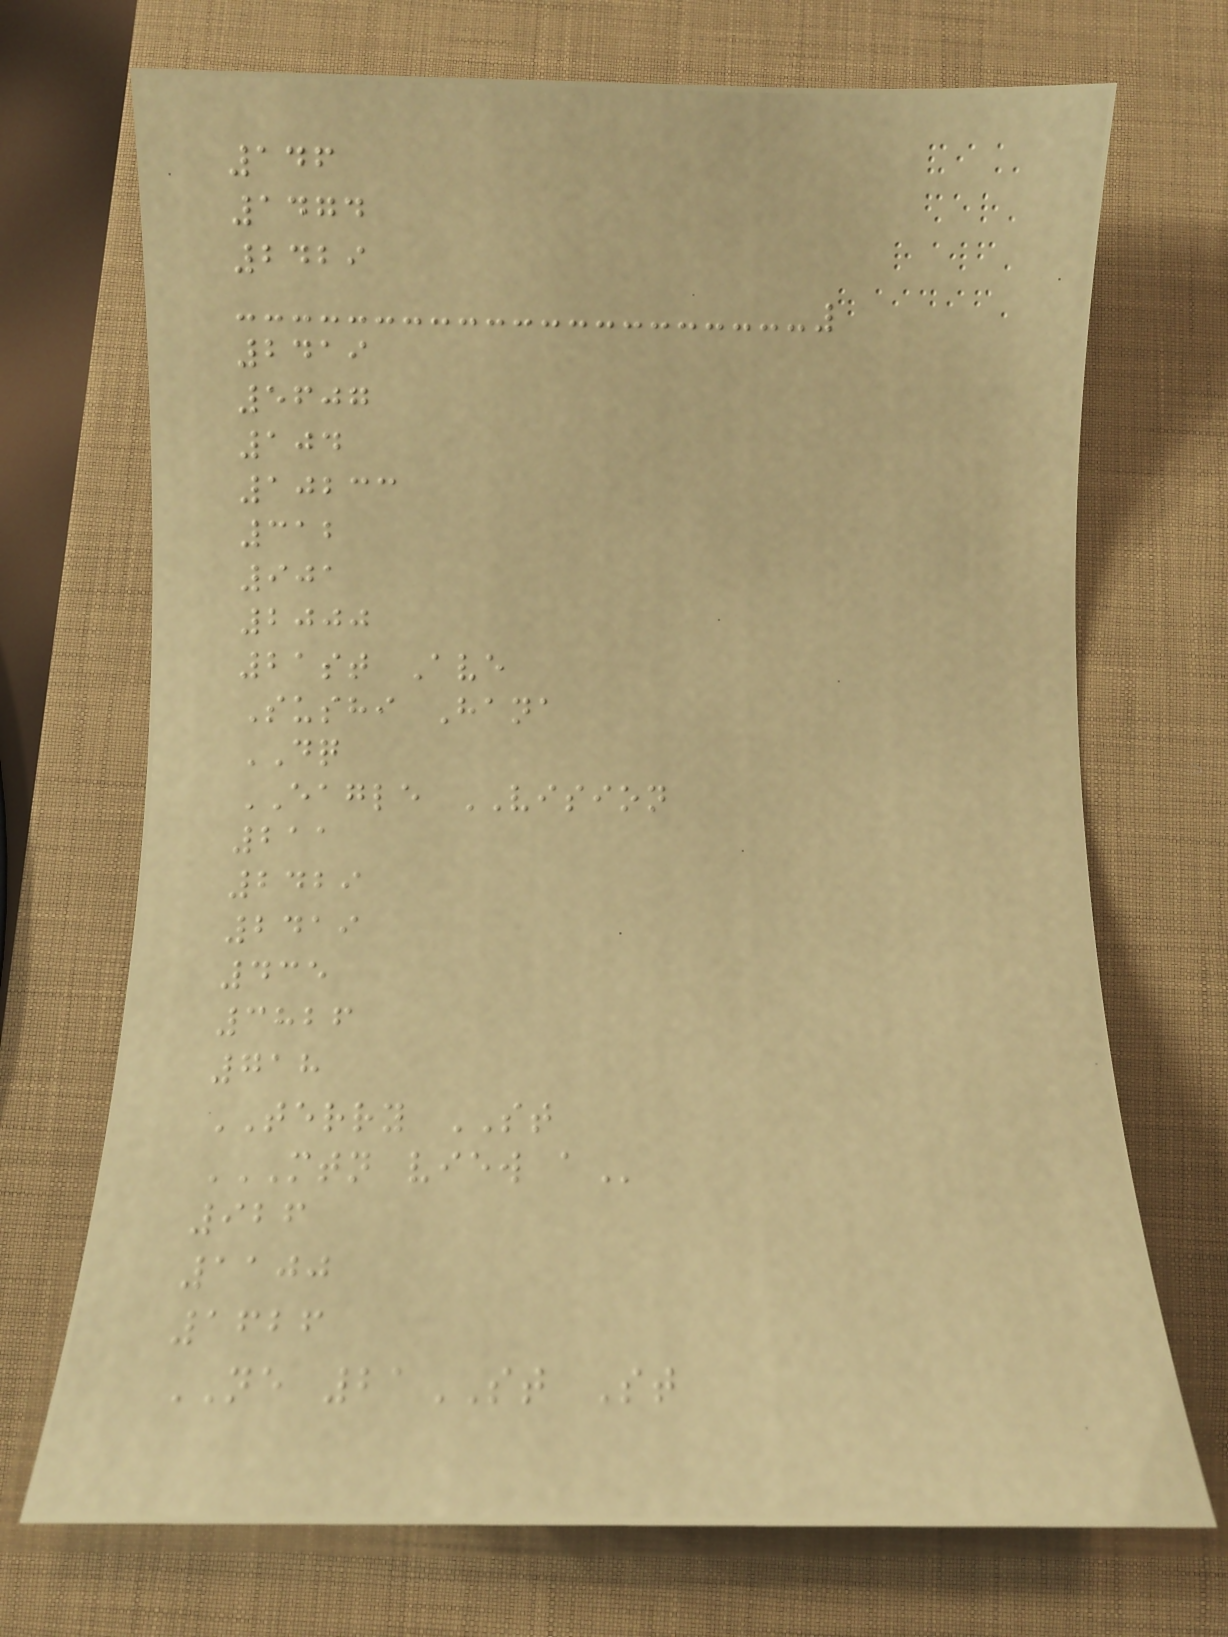146
1474
2429
2419
5607
104
10233
312
901
2000
21st Ave
Sushi Hana
DQ
EAGLE VISION
211
2429
2419
435
3826
718
TERRY ST
MTN VIEW A
926
1100
1626
NE 21ST St
